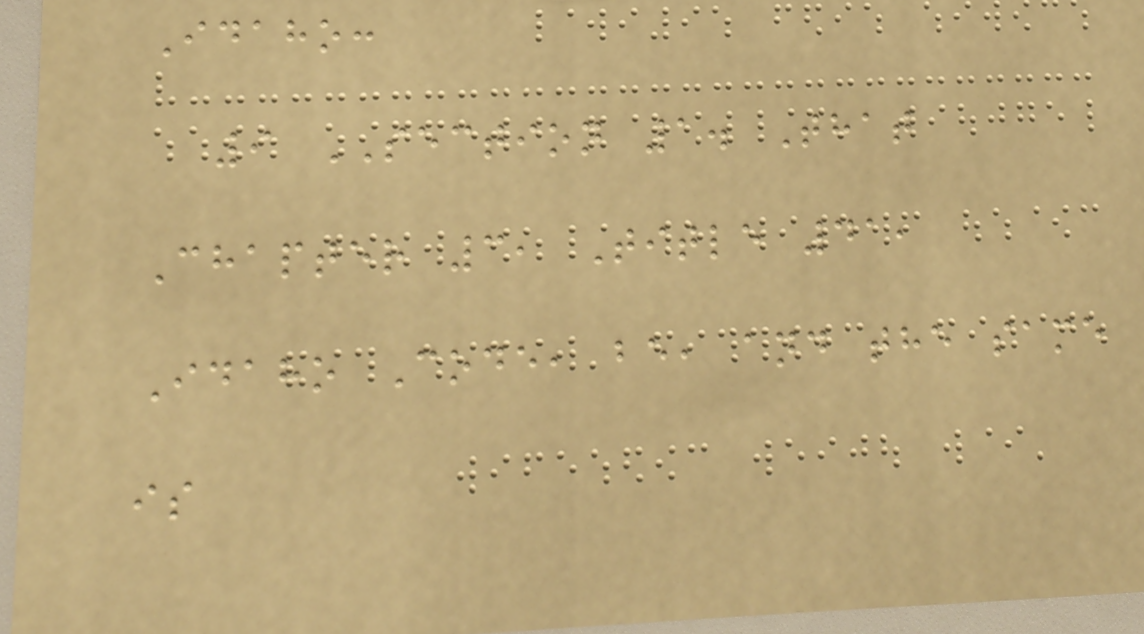Idaho:
9 SECTION 1. That
Chapter 3, Title 41,
Idaho Code, be, and the same
is
